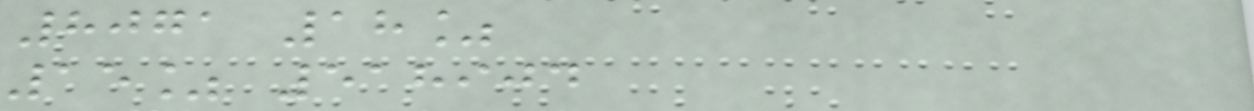8071 18%
15% 518904
